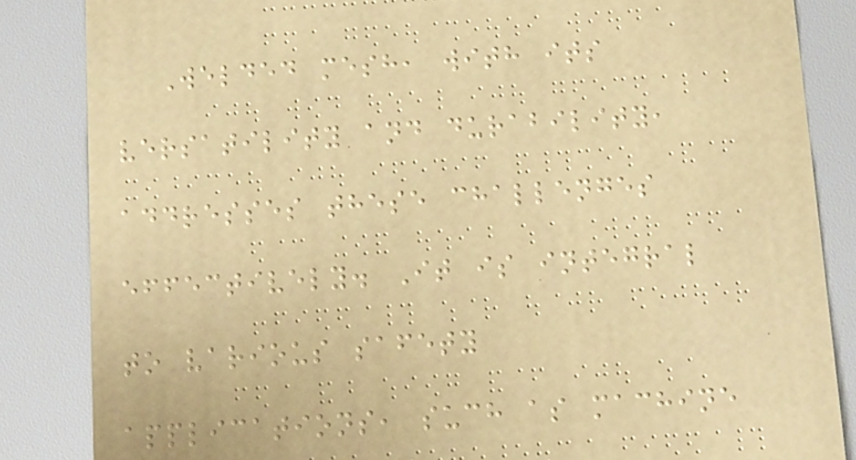Welded mesh, with its
versatility and durability,
addresses these challenges
effectively. It is integral
to various safety
applications, such as machine
